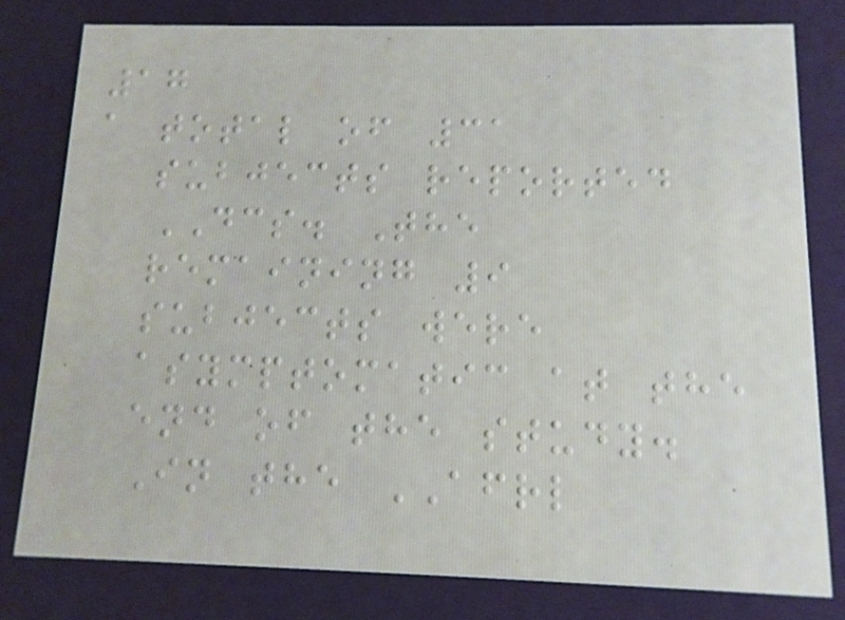17
a total of 31
subjects reported
DCS. The
remaining 9
subjects were
asymptomatic at the
end of the study.
In the AFRL
